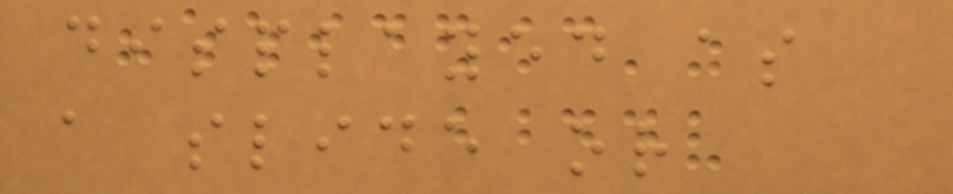displayed as
a slide or
